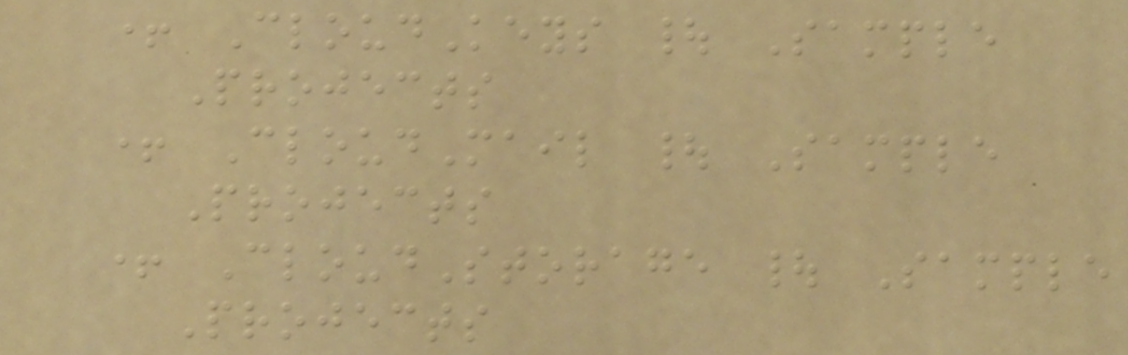+ CloudKeys | Sample
Projects
+ CloudMail | Sample
Projects
+ CloudStorage | Sample
Projects
